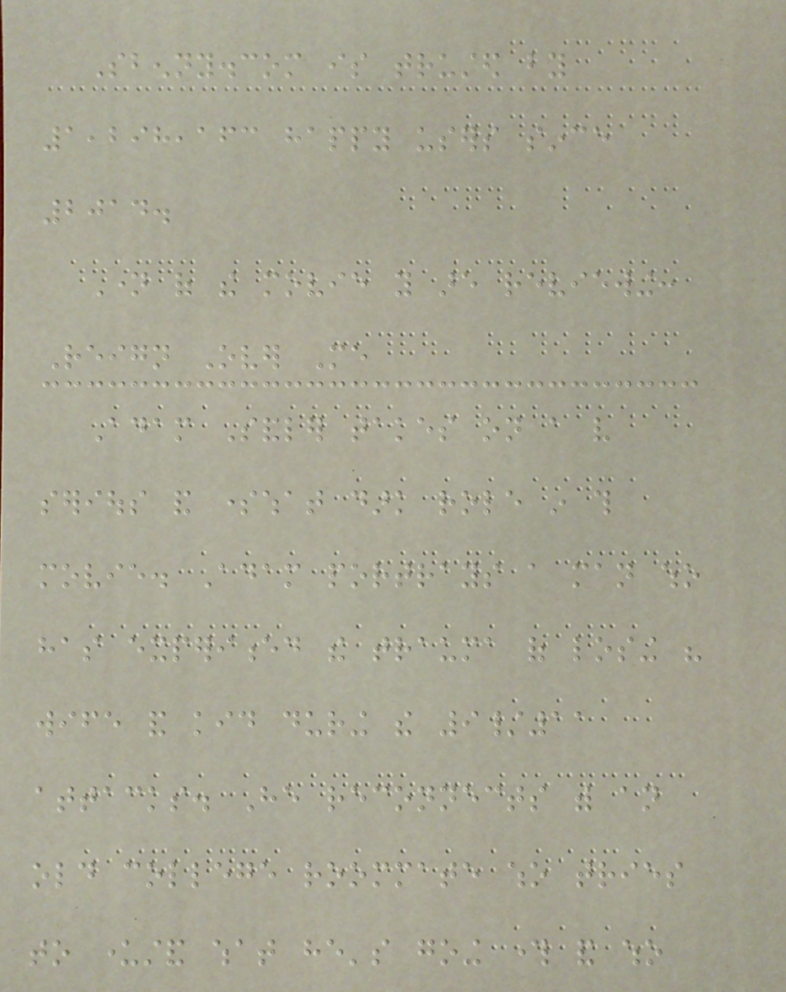Sbenny.com is trusted by
1,298,163 happy users since
2014.
Name of the movie you are reviewing:
Reign Over Me
Adam Sandler takes on a very
serious and somewhat dark role in this
movie. Adam portrays a man who
has experienced the trauma of losing his
wife and kid during the 9/11
attacks. He reconnects with an
old college roommate who tries
to understand what he's going through and who
